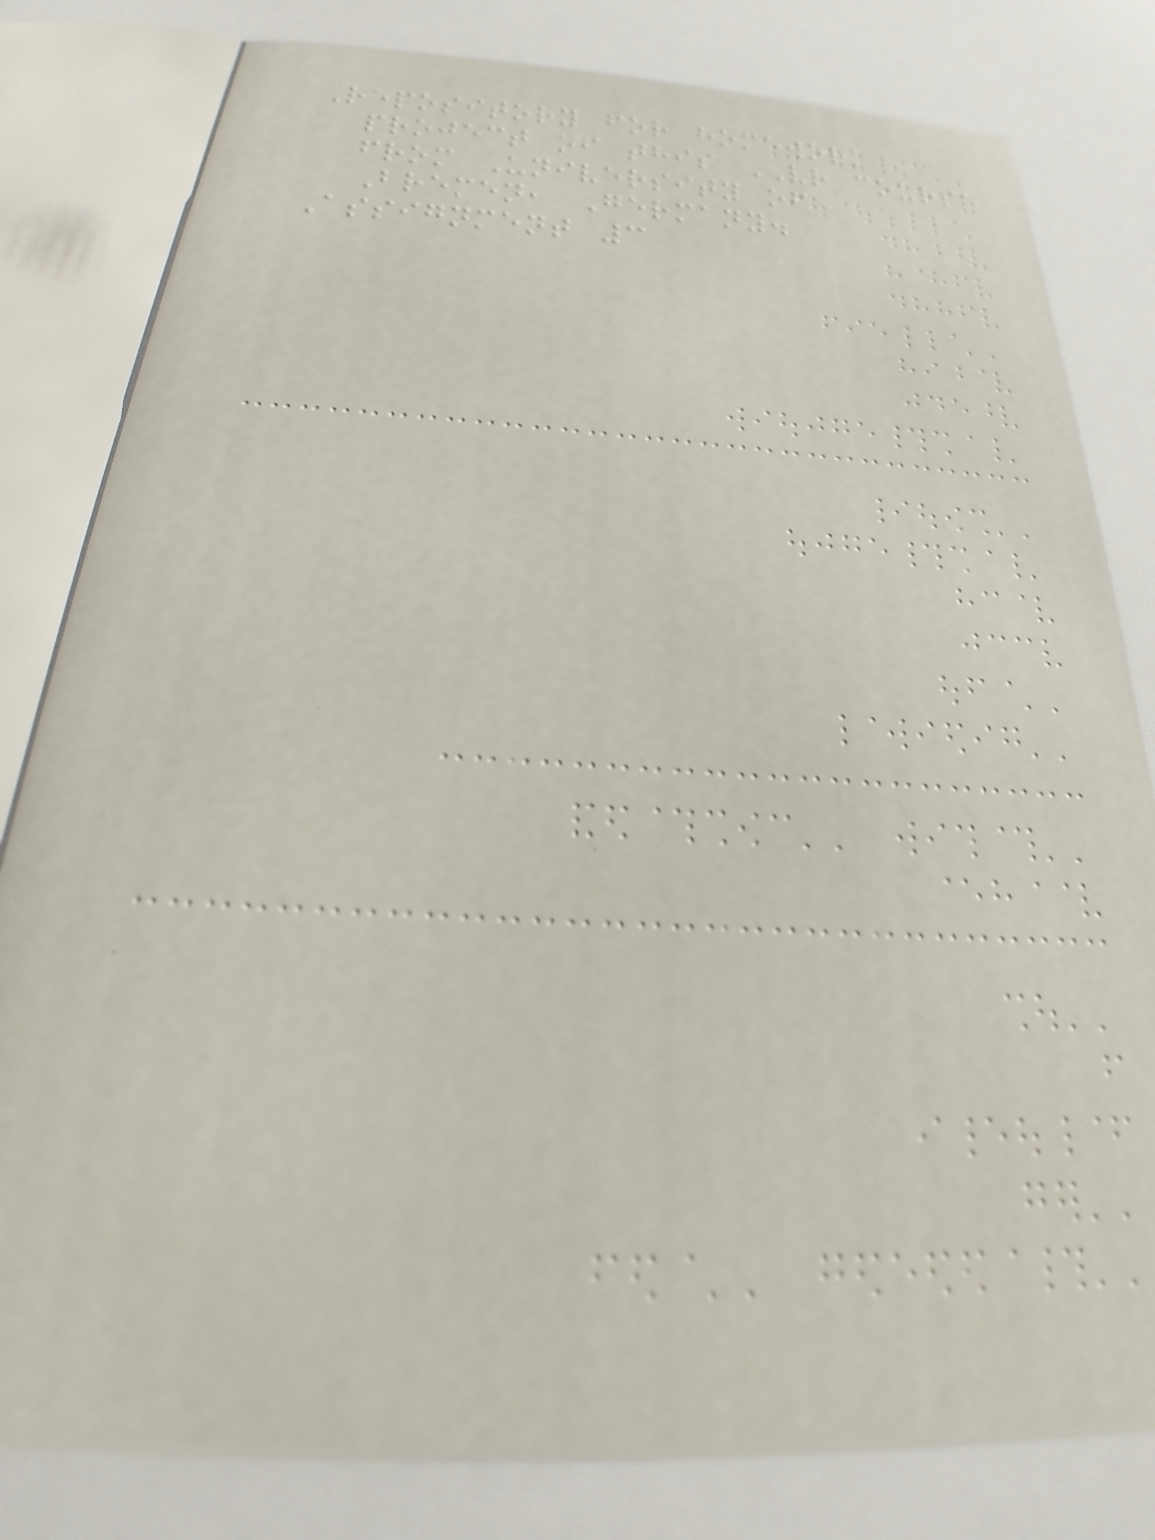Repository for homework
project of this VR course
from University of
Bremen, Germany.
Assignment 3
